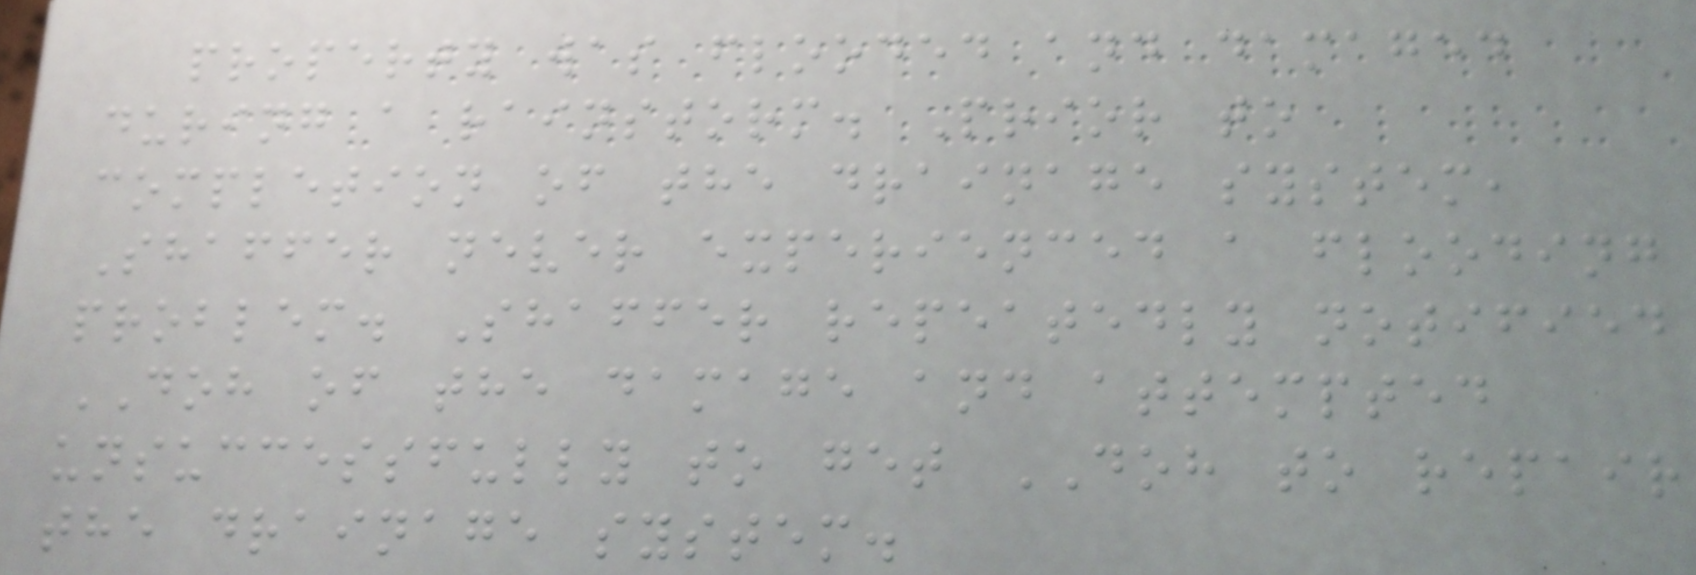property was flooded and damaged
during a rainstorm. Prior to
completion of the drainage system,
Shaffer never experienced a flooding
problem. Shaffer repeatedly notified
DOH of the damage and attempted
unsuccessfully to get DOH to repair
the drainage system.
